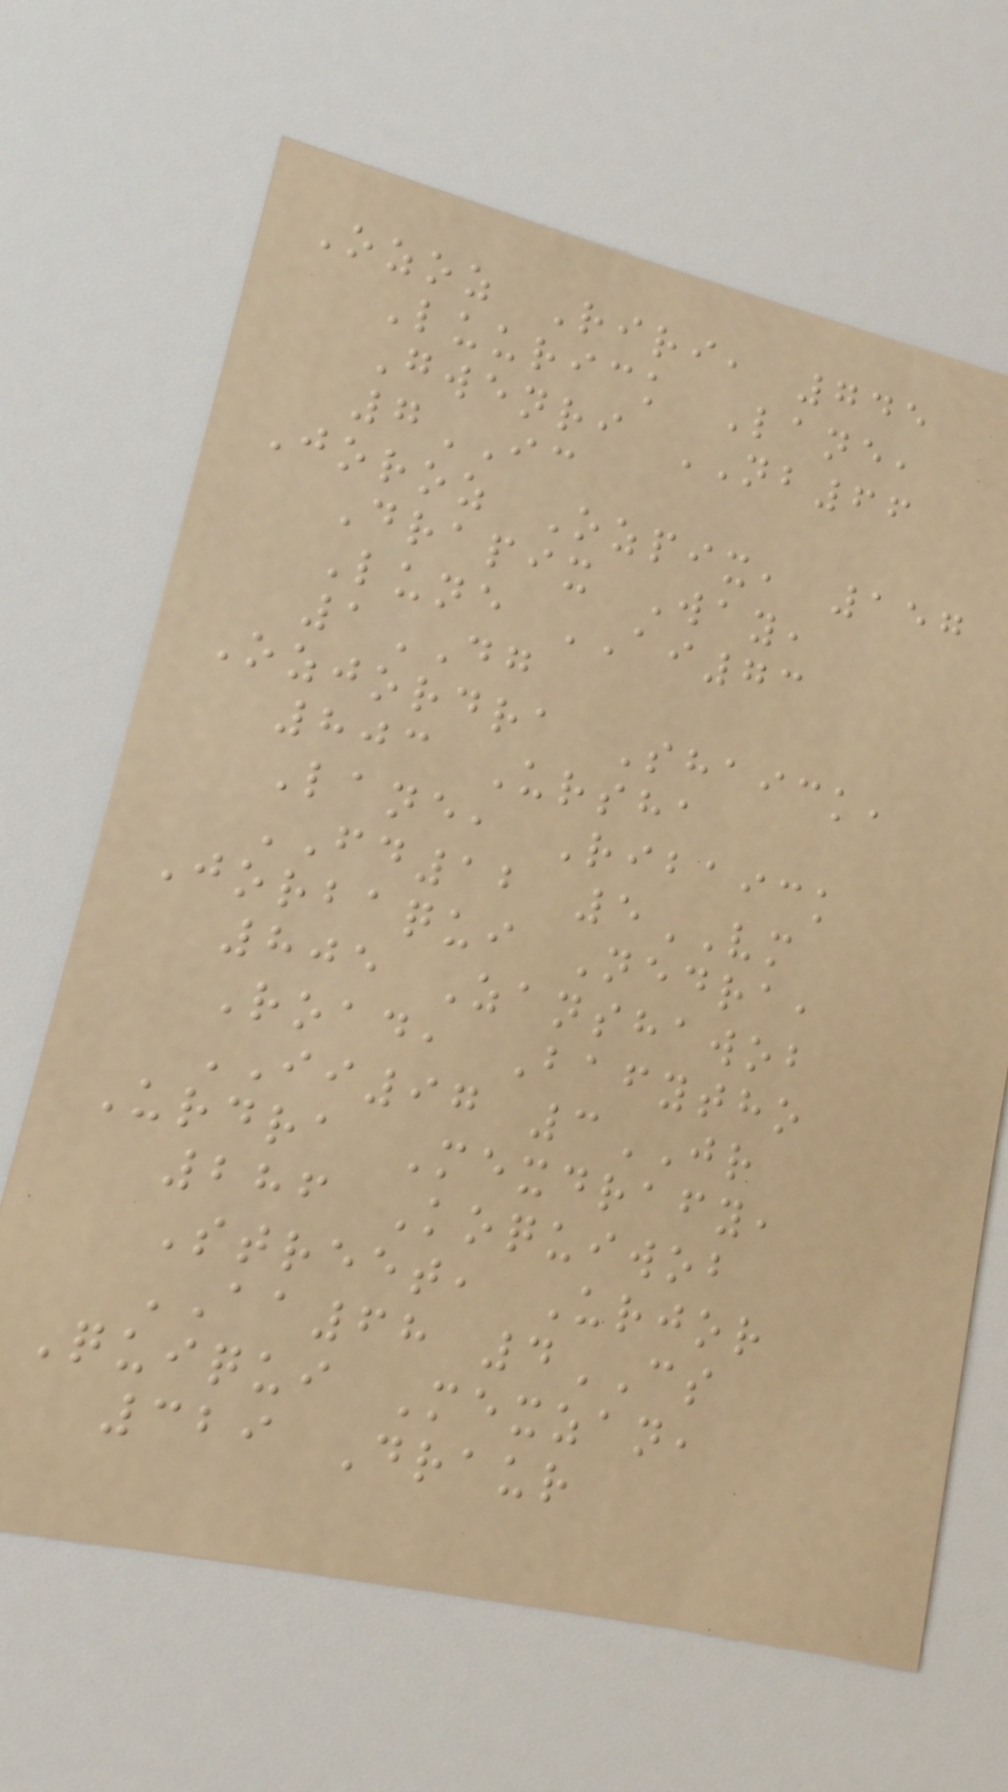Ozoz Riri, 745
Luurick Lane,
Gwenri NB66
7IC
Joroz Ozpix, 157
Drapix Way,
Lune AI73
1DG
Ozjordra Shaick,
803 Ursha
Lane, Ribaick
FD12 5VM
Jorbaqui Nedra,
805 Zanshawob
Road, Bafytho
II97 3JR
Urdra Mexdrafy,
286 Koquiwob
Street, Urjor
AA68 4CS
Quiqui Mexzan,
329 Draur
